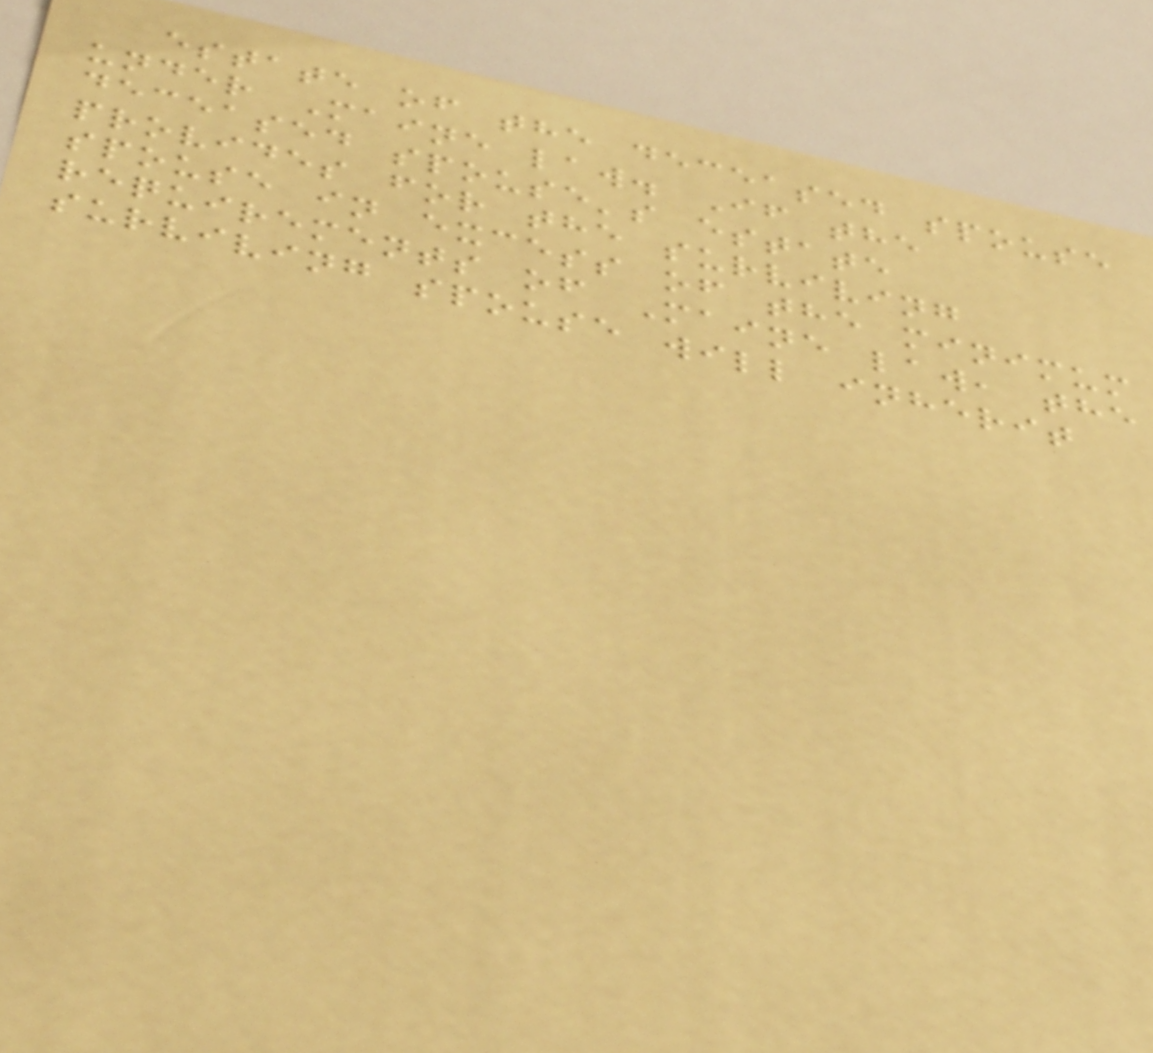estate of the deceased spouse
under Maine law. If the
deceased spouse's estate
provides for the surviving
spouse in excess of the minimum
requirements of Maine law, the
surviving spouse will inherit
